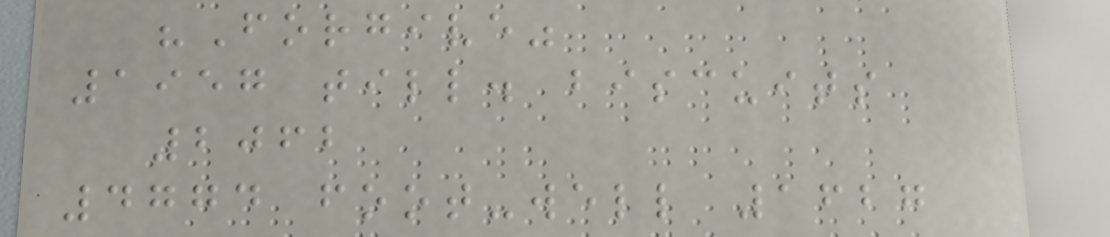"Forgive"
1957 till. biscuits
2062
4774 foot-well 1627
